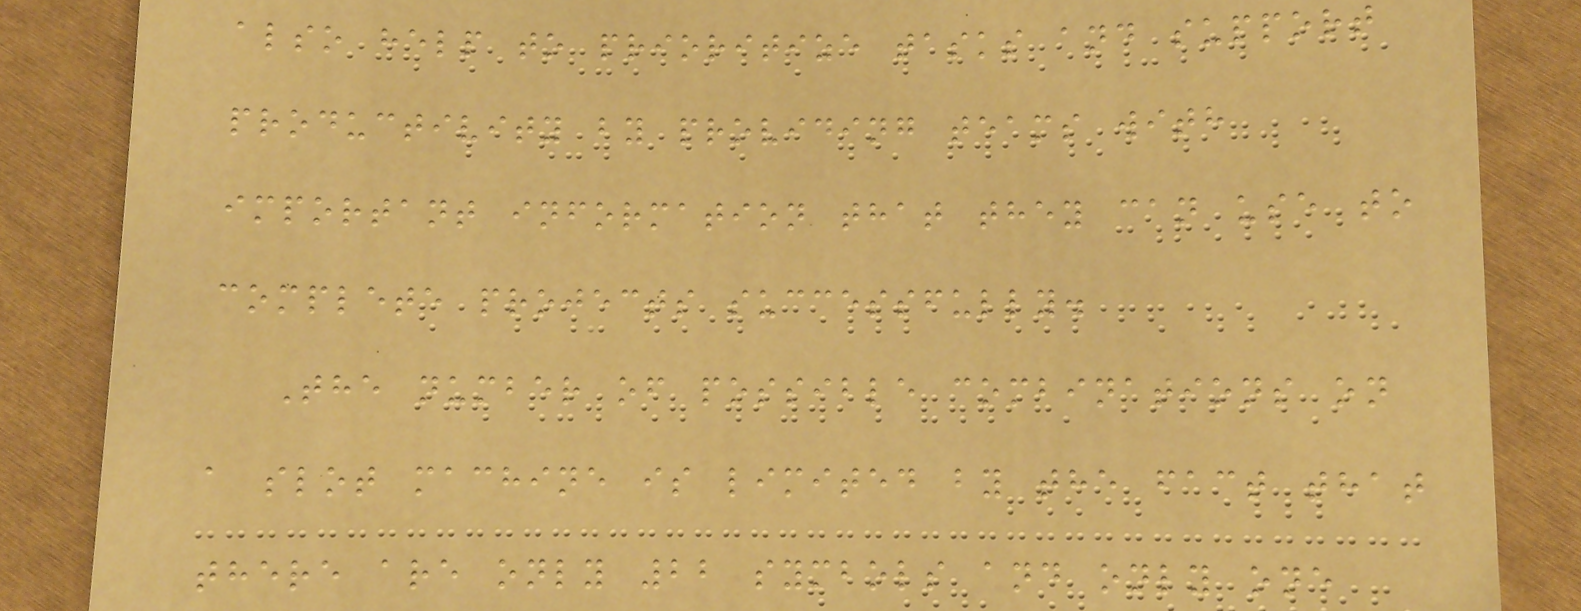also help to prioritize tasks and support
productivity by providing teams with
important information that they can use to
complete projects successfully.
The number of possible combinations on
a slot machine is limited by the fact that
there are only 22 symbols and only one
